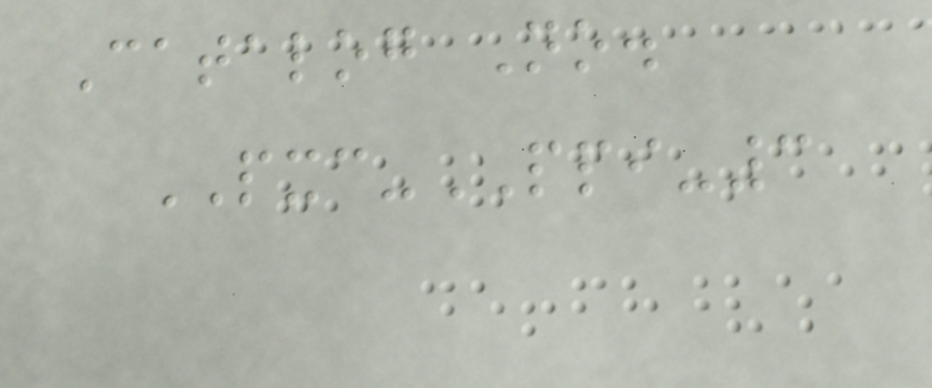Catalog No.
PXC-PPI-3
